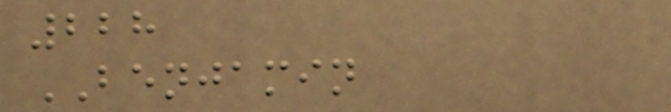228
BENJAMIN
